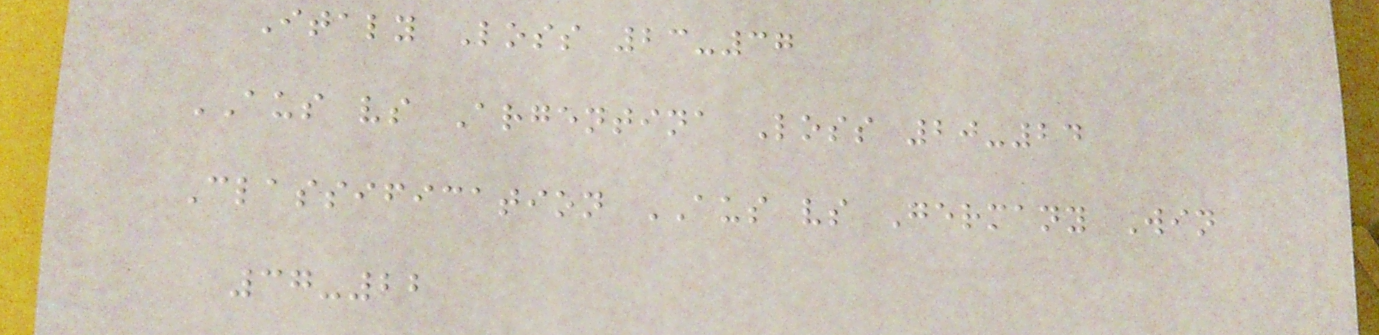Italy Loss 23-37
AUS vs Argentina Loss 20-24
Classification AUS vs Germany Win
37-22
